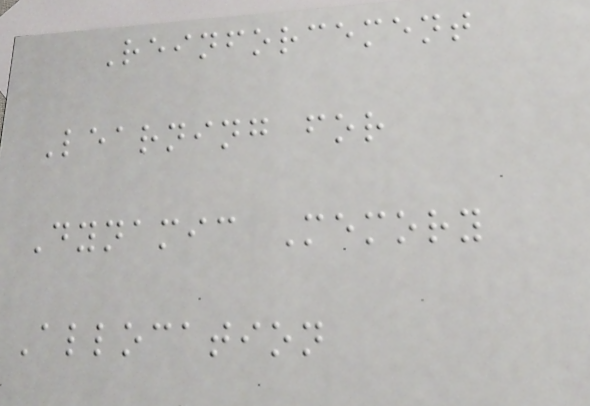Reinforcement
Learning for
Dynamic Memory
Allocation
